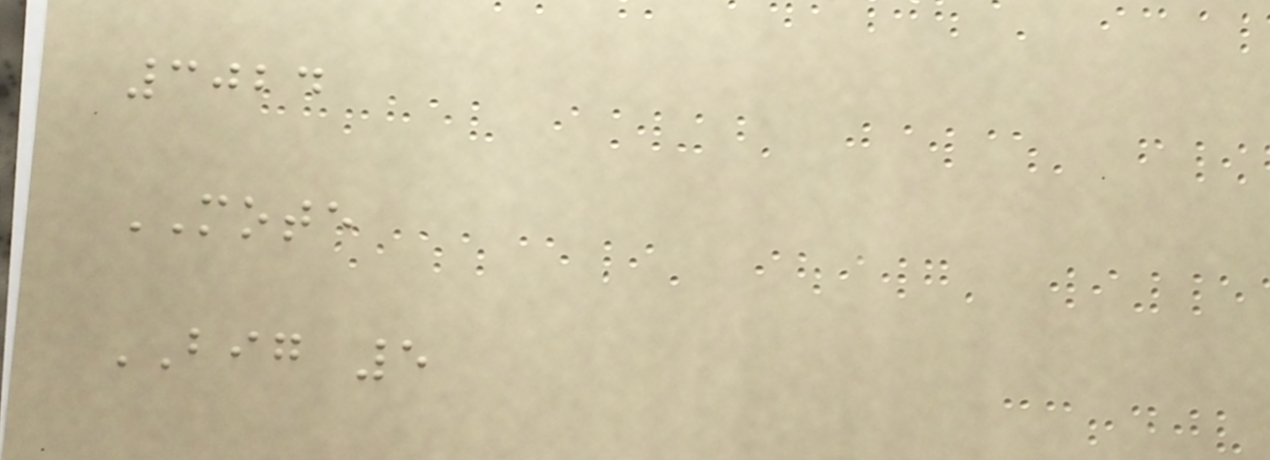3024
MOTE
BIG 5
